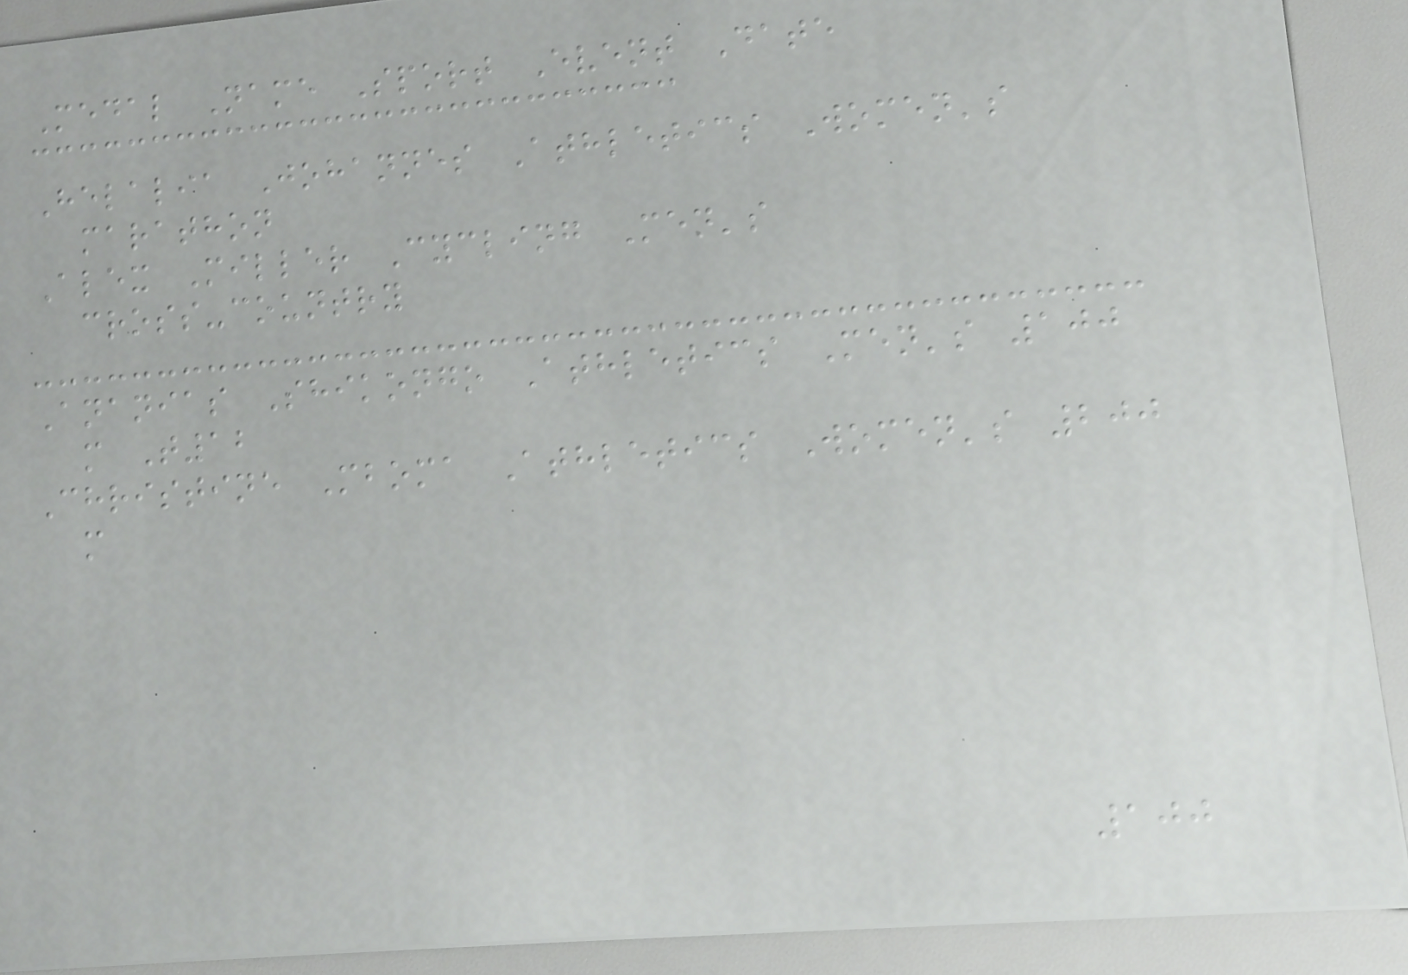Medal Name Sport Event Date
Helalia Johannes Athletics Women's
marathon
Alex Miller Cycling Men's
cross-country
Ananias Shikongo Athletics Men's 100
m T12
Christine Mboma Athletics Women's 200
m
100
